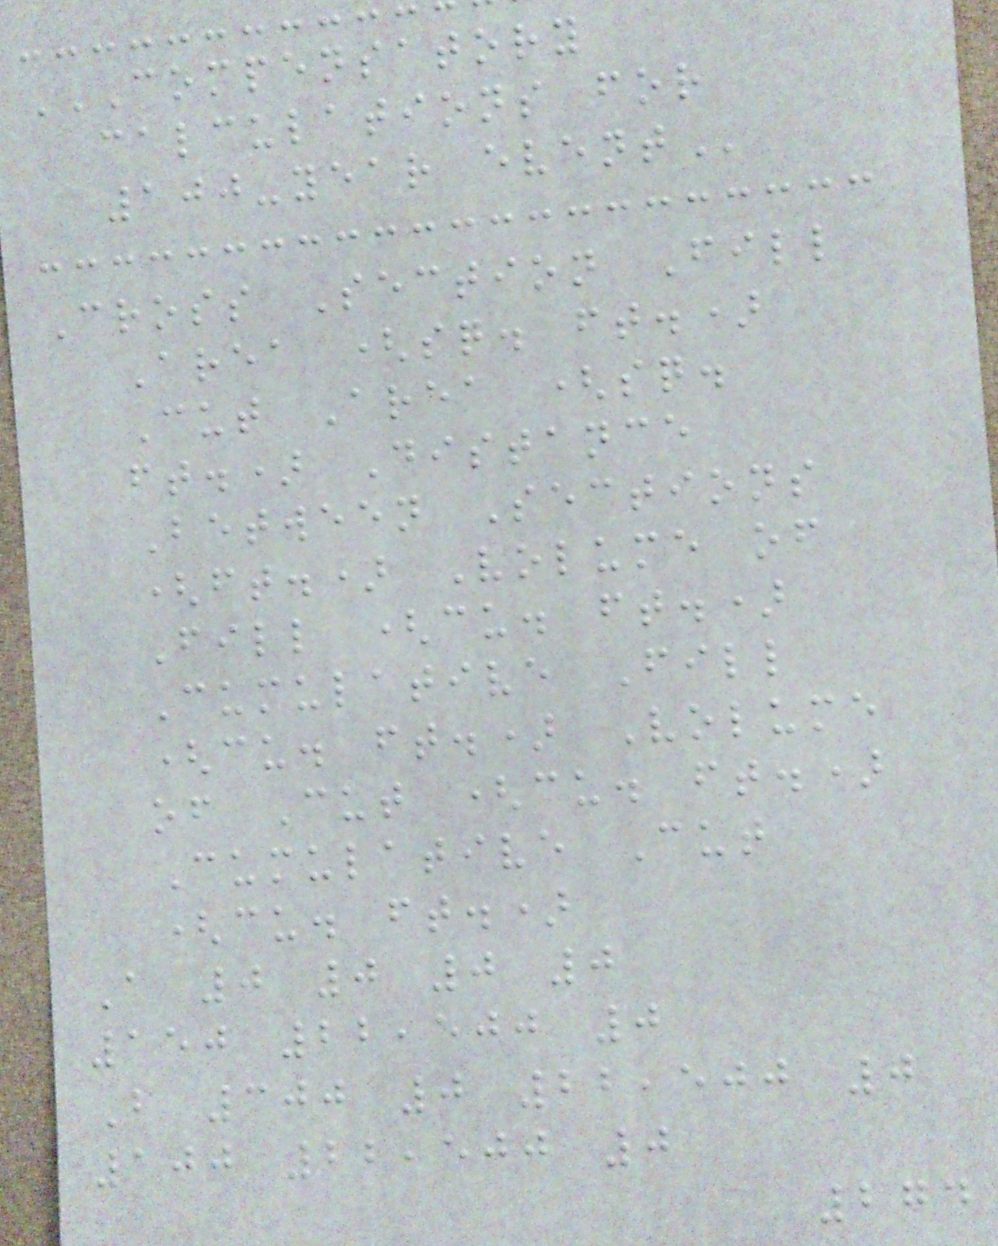COMPENSATORY
CALCULATIONS FOR
100-YEAR EVENT
Cross Section Fill
Area (sq. ft.)
Cut Area (sq.
ft.) Distance
Between Sections
(ft.) Volume of
Fill (cu. ft.)
Cumulative Fill
(cu. ft.) Volume
of Cut (cu. ft.)
Cumulative Cut
(cu. ft.)
A 0 0 0 0
150 22,500 0
B 300 0 22,500 0
100 22,500 0
274
